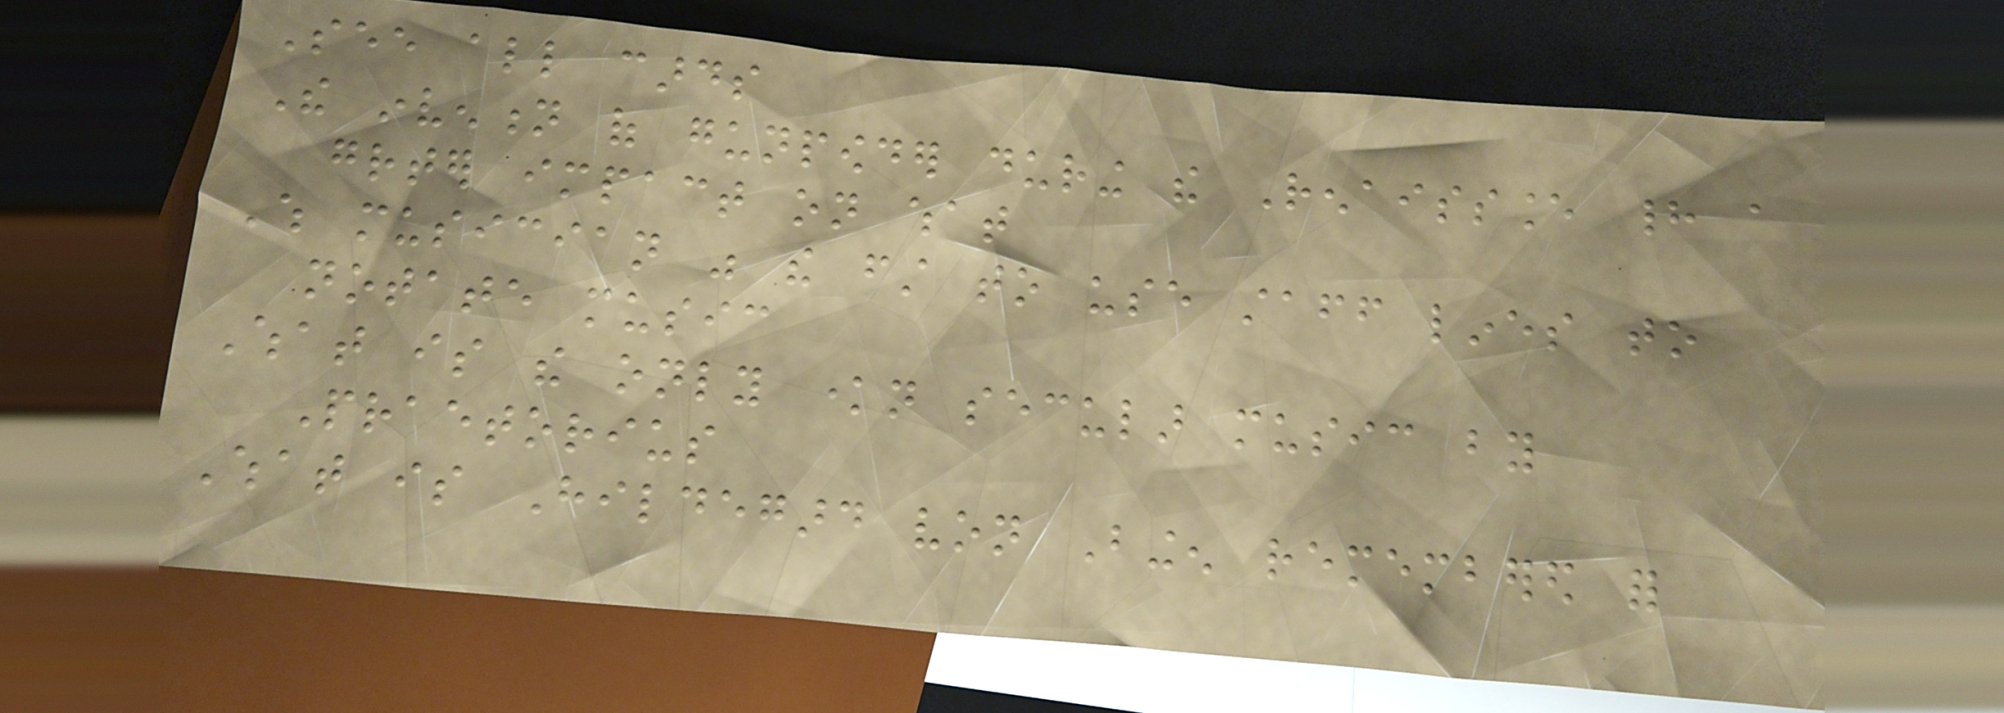See all cards
The invention of gunpowder during the Renaissance had a
greater impact on what
Which musician was the first to use staff lines to
notate music
What is the only known secular music by
Praetorius
What is Hildegard von Bingen remembered for
